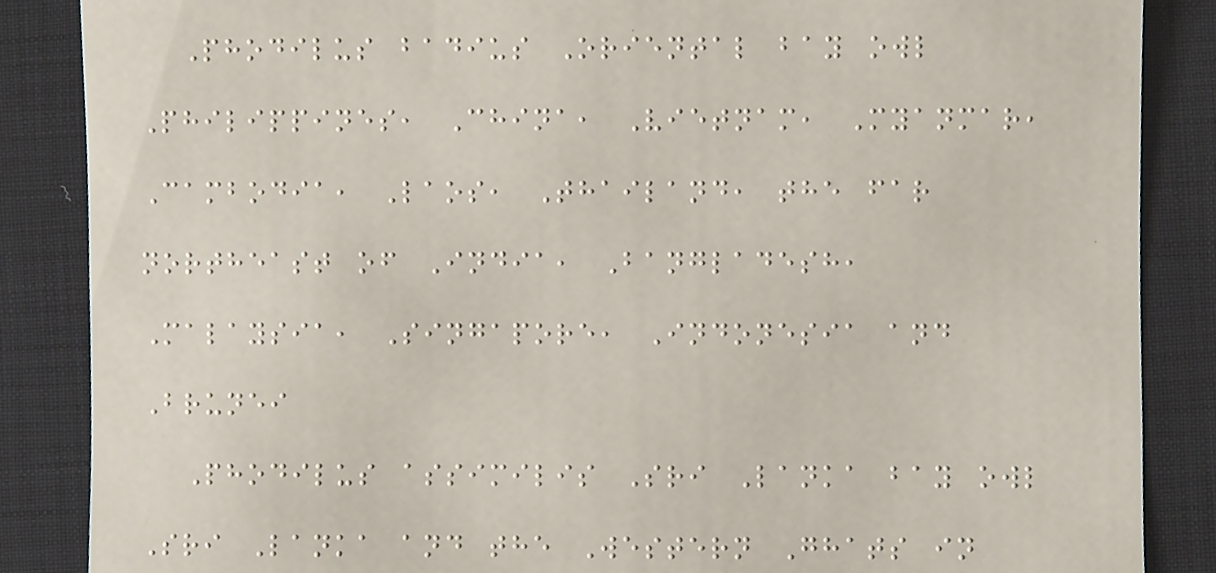Phodilus badius Oriental bay owl
Philippines, China, Vietnam, Myanmar,
Cambodia, Laos, Thailand, the far
northeast of India, Bangladesh,
Malaysia, Singapore, Indonesia and
Brunei
Phodilus assimilis Sri Lanka bay owl
Sri Lanka and the Western Ghats in
